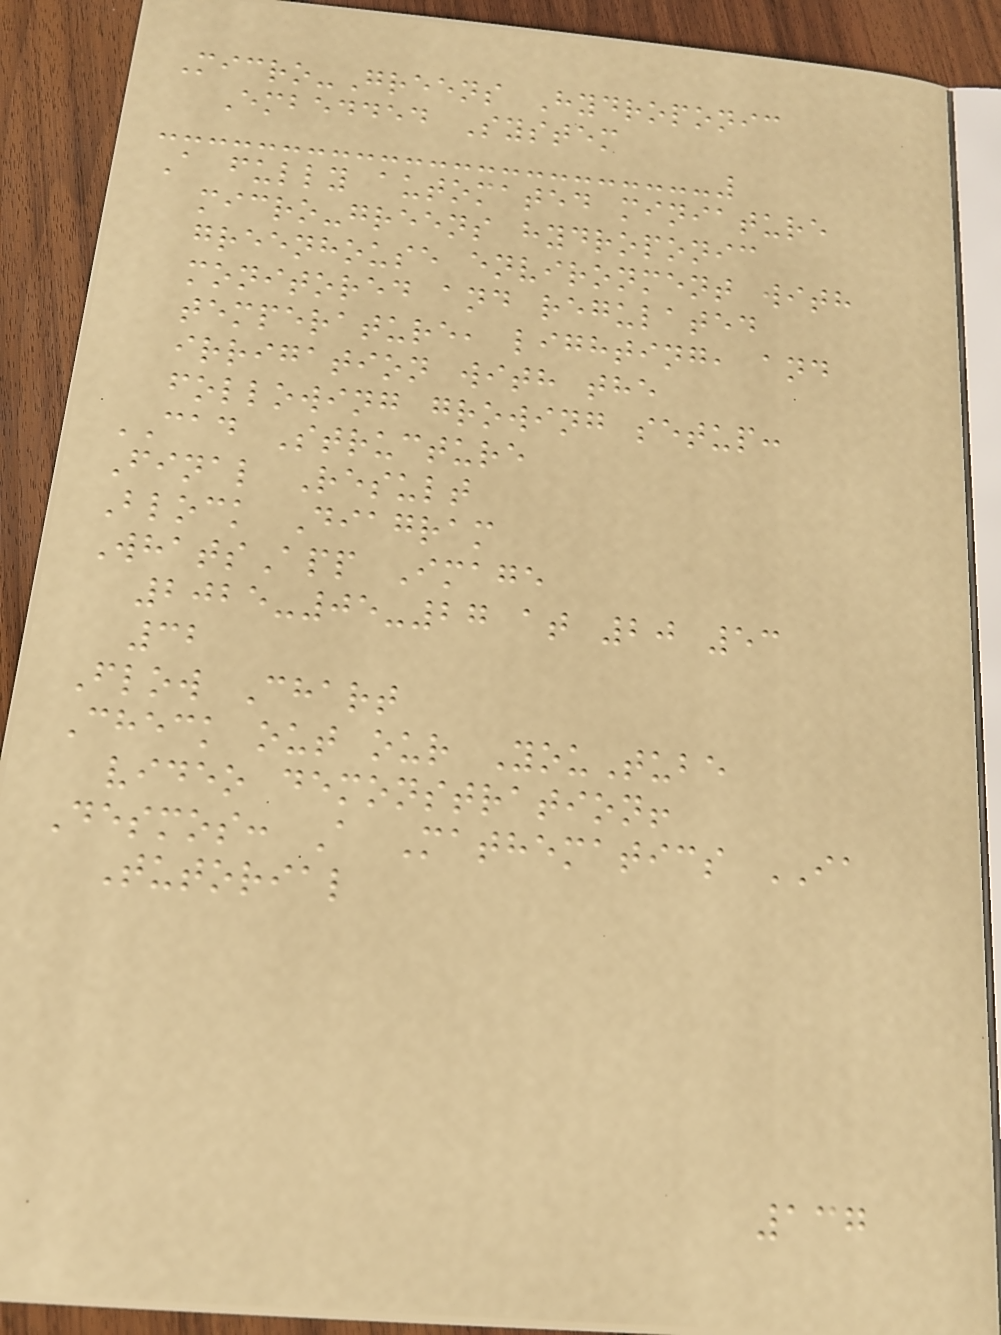Micro-Greens Hydroponic
Embedded System
A fully automated miniature
micro-greens hydroponic
greenhouse environment with
monitored and regulated
temperature, lighting, and
irrigation with the
following growing setup:
CAD Structure
Final Result
Block Diagram
WhatsApp Image
2025-05-27 at 20 53
32
Flow Chart
Check out our YouTube
video demonstration!
Desmos: A Mathematics IA
Tutorial
137
